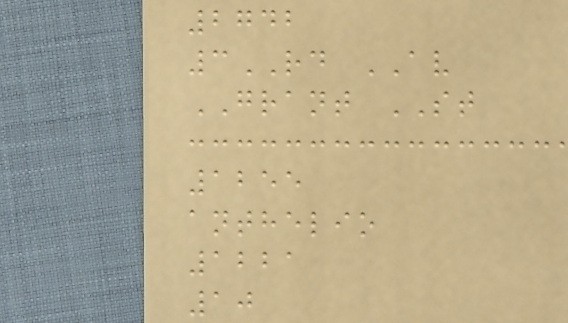2742
3RD AV
GRANT ST
1255
anthelio
1221
10
